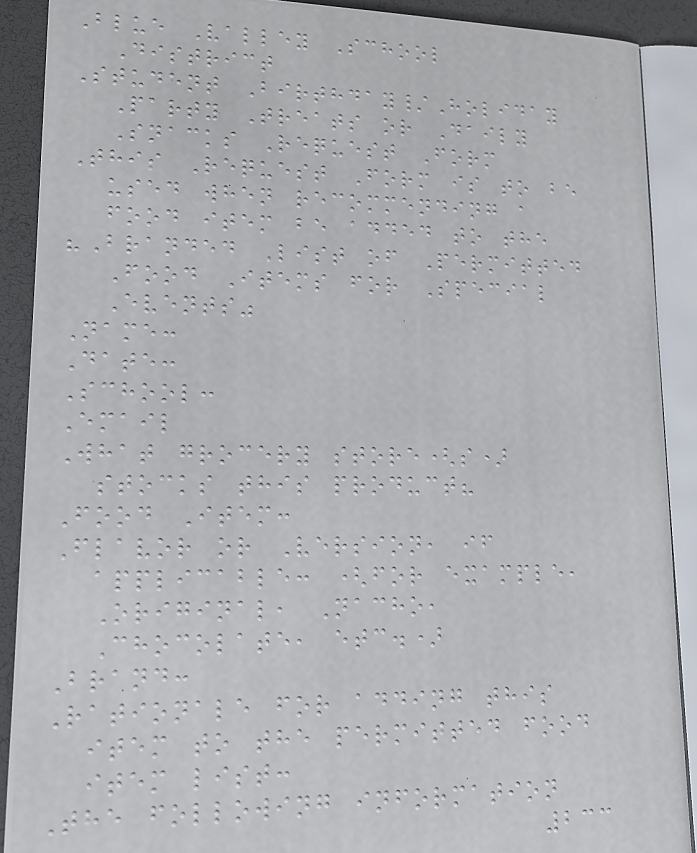Blue Valley School
District
Student Birthday/Holiday
Party Treats or Daily
Snacks Request Form
This Request Form is to be
used when recommending a
food item be added to the
"Branded List of Permitted
Food Items for Special
Events"
Name:
Date:
School:
Email
What grocery store(s)
stocks this product?
Food Item:
Flavor or Version, if
applicable: (for example,
Original, Nacho,
Chocolate, etc.)
Brand:
Rationale for adding this
item to the permitted food
item list:
The following information
233
